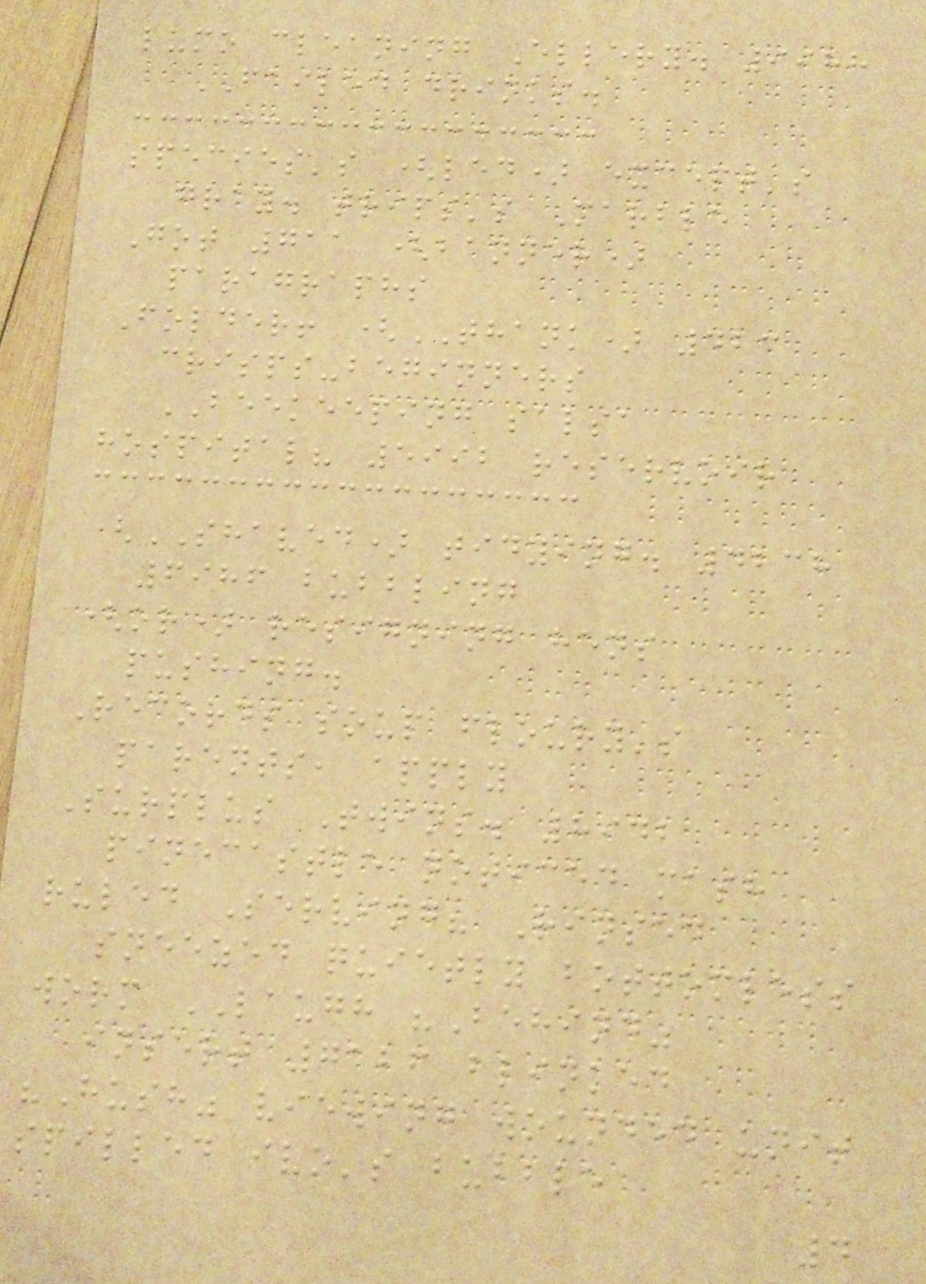lumo cleaning Ellery. 9988
FAILED drinks.
species's (led) except's
gray. trips's Marble
Got 711 (banner)
paragraphs
Folder! (THANK) 423
crisps-beginners
BEEKEEPING salsa
hospital? 5992 reservoir
(SHAVED) tidying. 4238
6986 bubbling
(or) resigning hens
pushing.
Records soup floury's
parents, apply
Surplus Twins. 8942
pinecastle noticed mash
ruled Serving? Rinsed
sneezed quietly bottomless
worm LAUGH "Behind"
insert 7126 blinked
"Hush" viewing wounded unit
spilled ivo's bubble
4
